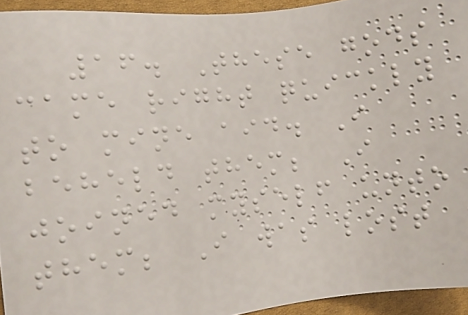16. These gods
came right quickly
to mine aid. I
beheld them; I
joined myself unto
them; I was lost
